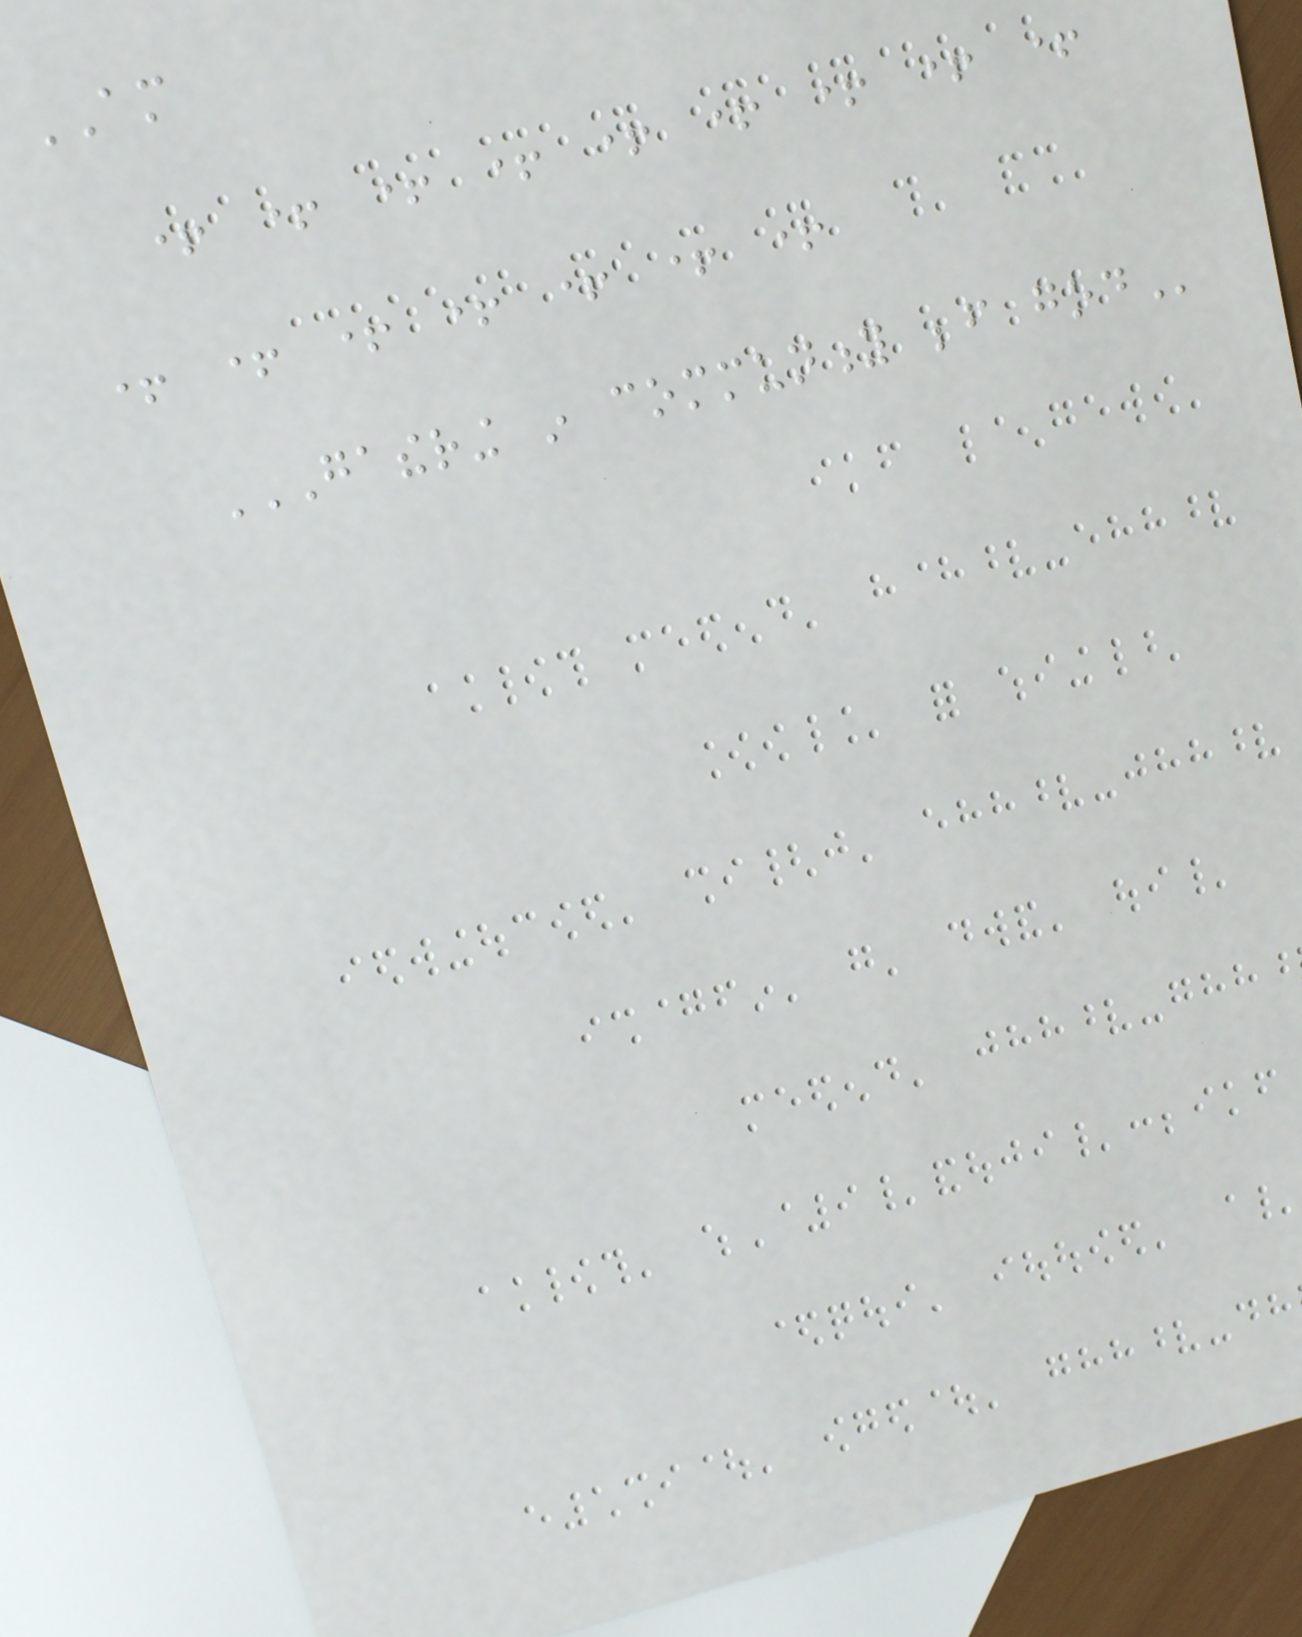AM
+ + + + + + + + +
+ + + + + + +
GATHERING IN COMMUNITY BEFORE GOD
